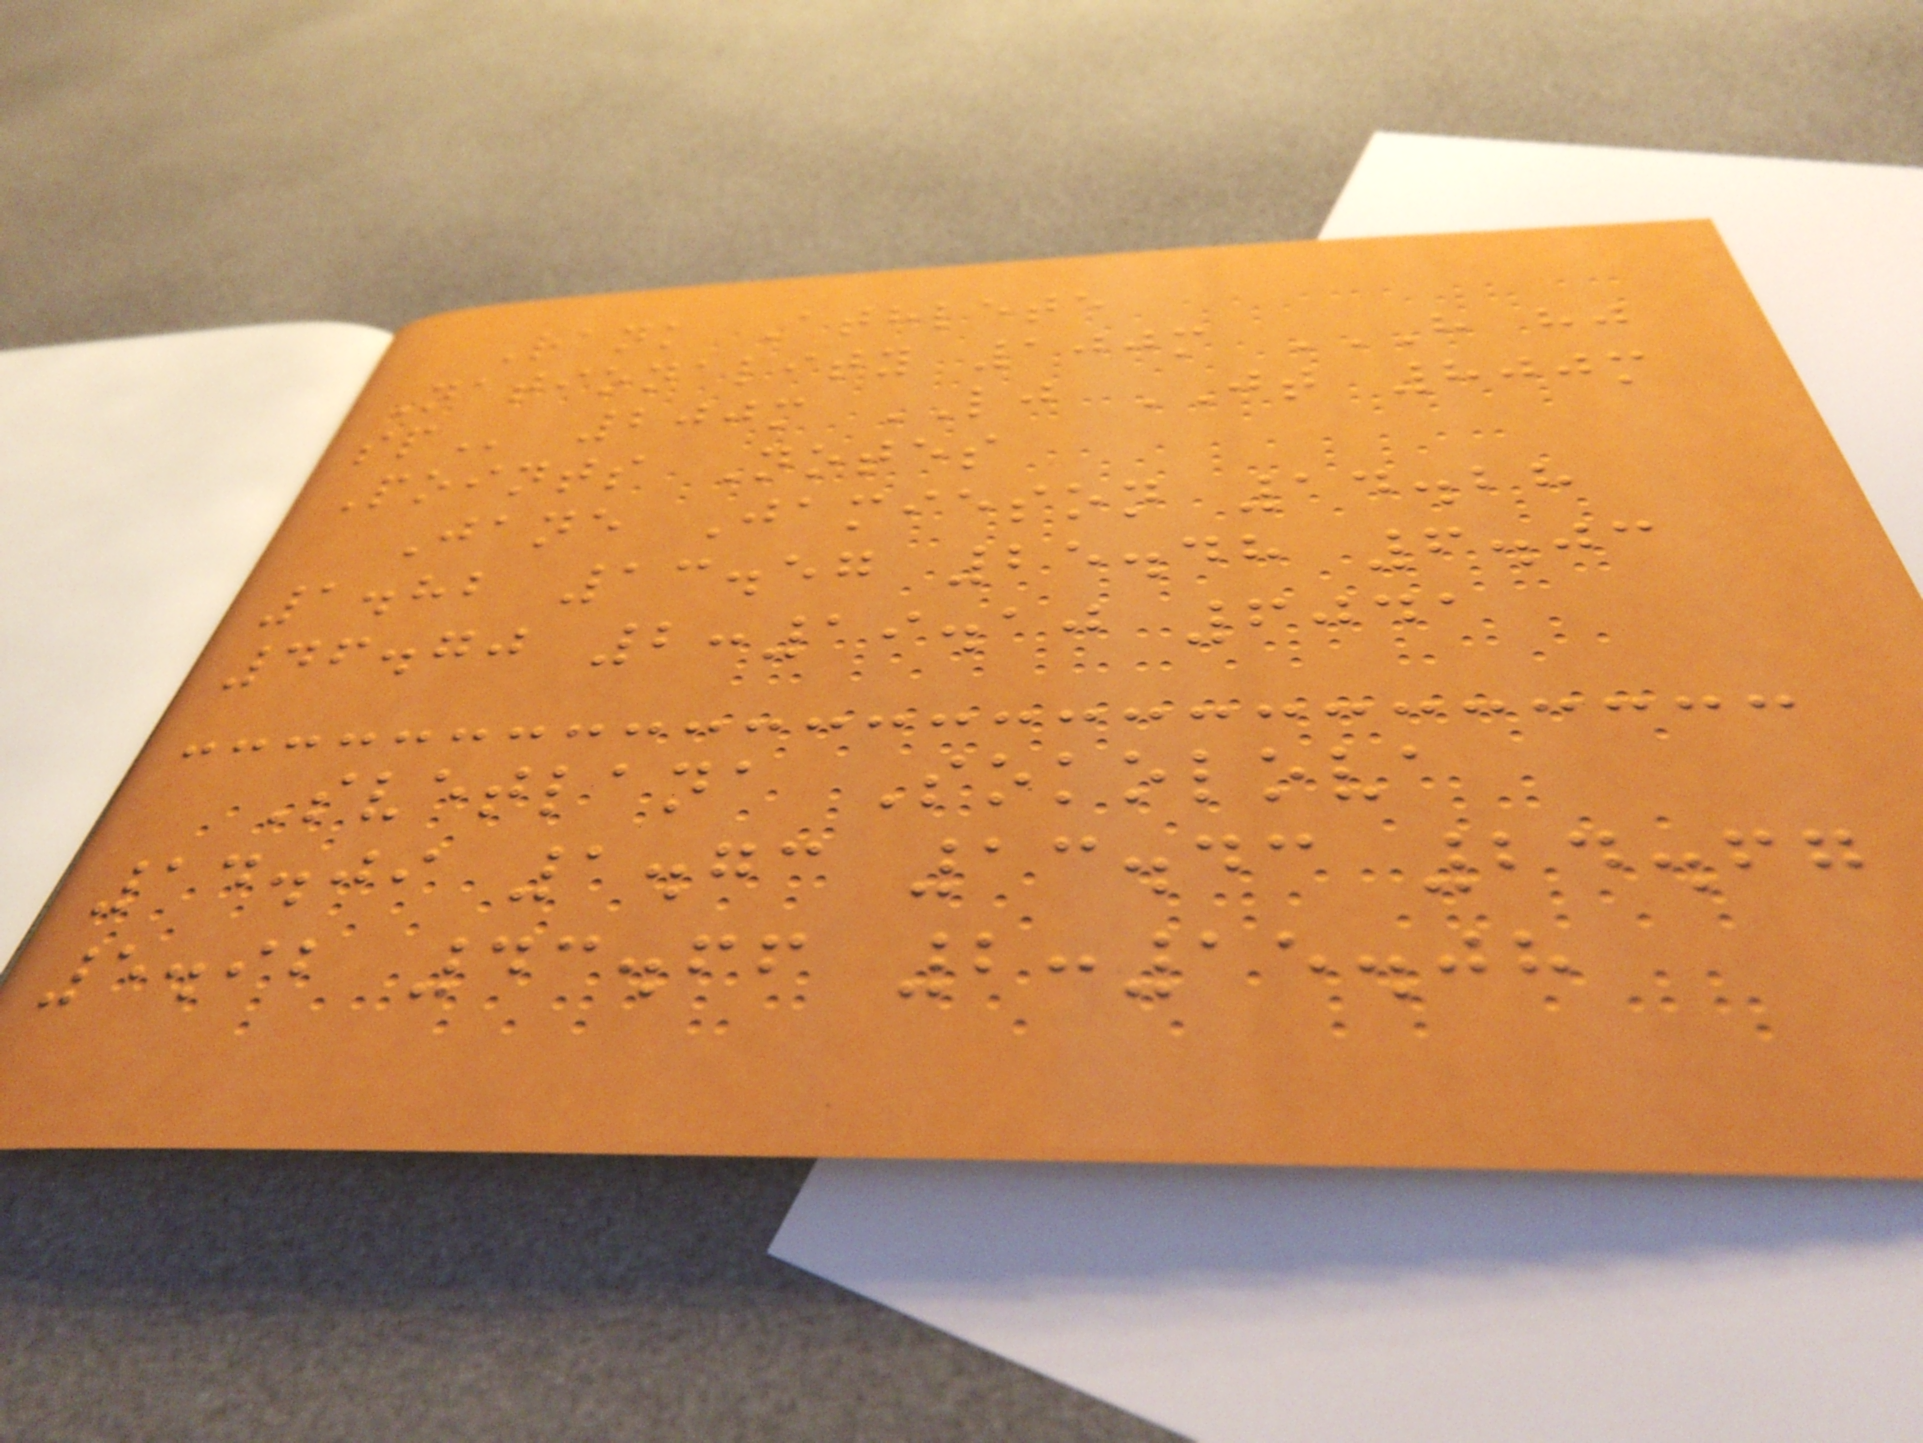Rank Athlete
Nationality 100m H HJ
SP 200m LJ JT 800m
Points Notes
Jane Jamieson 14.28
1.82 13.57 25.48 6.03
46.70 2:19.10 6041
Svetlana Sokolova
14.09 1.73 13.43 24.67
5.92 43.66 2:15.08
